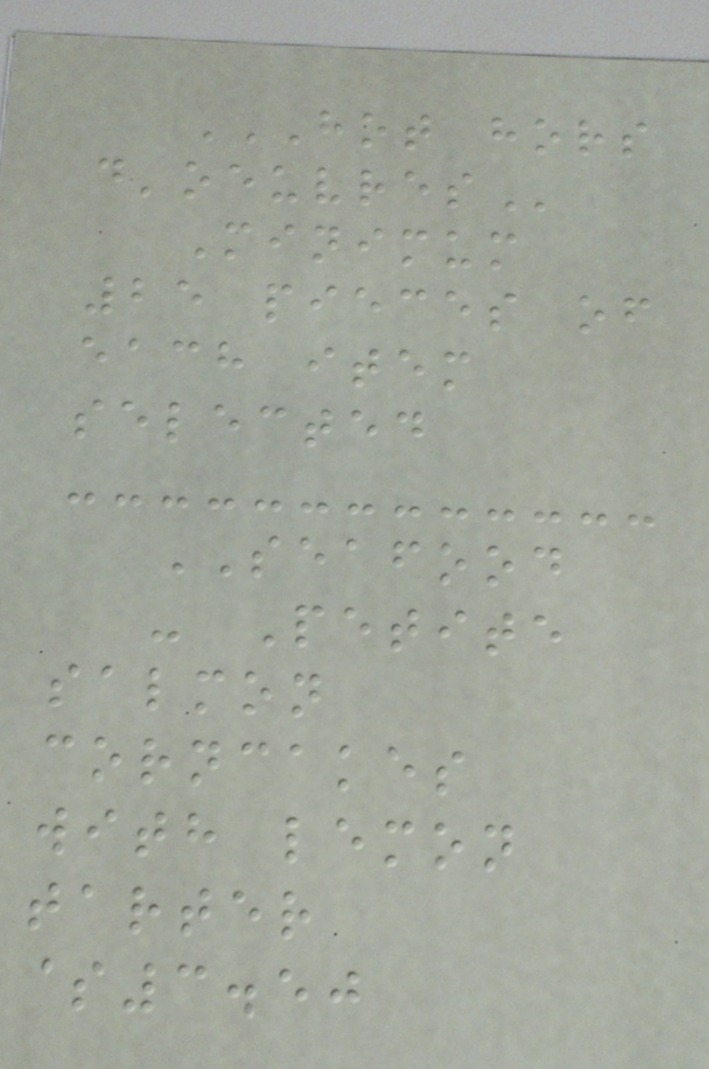HOT HORS
D'OEUVRES
Minimum
25 pieces of
each item
selected
SEAFOOD
- Petite
salmon
corncakes
with lemon
tarter
$3.50
